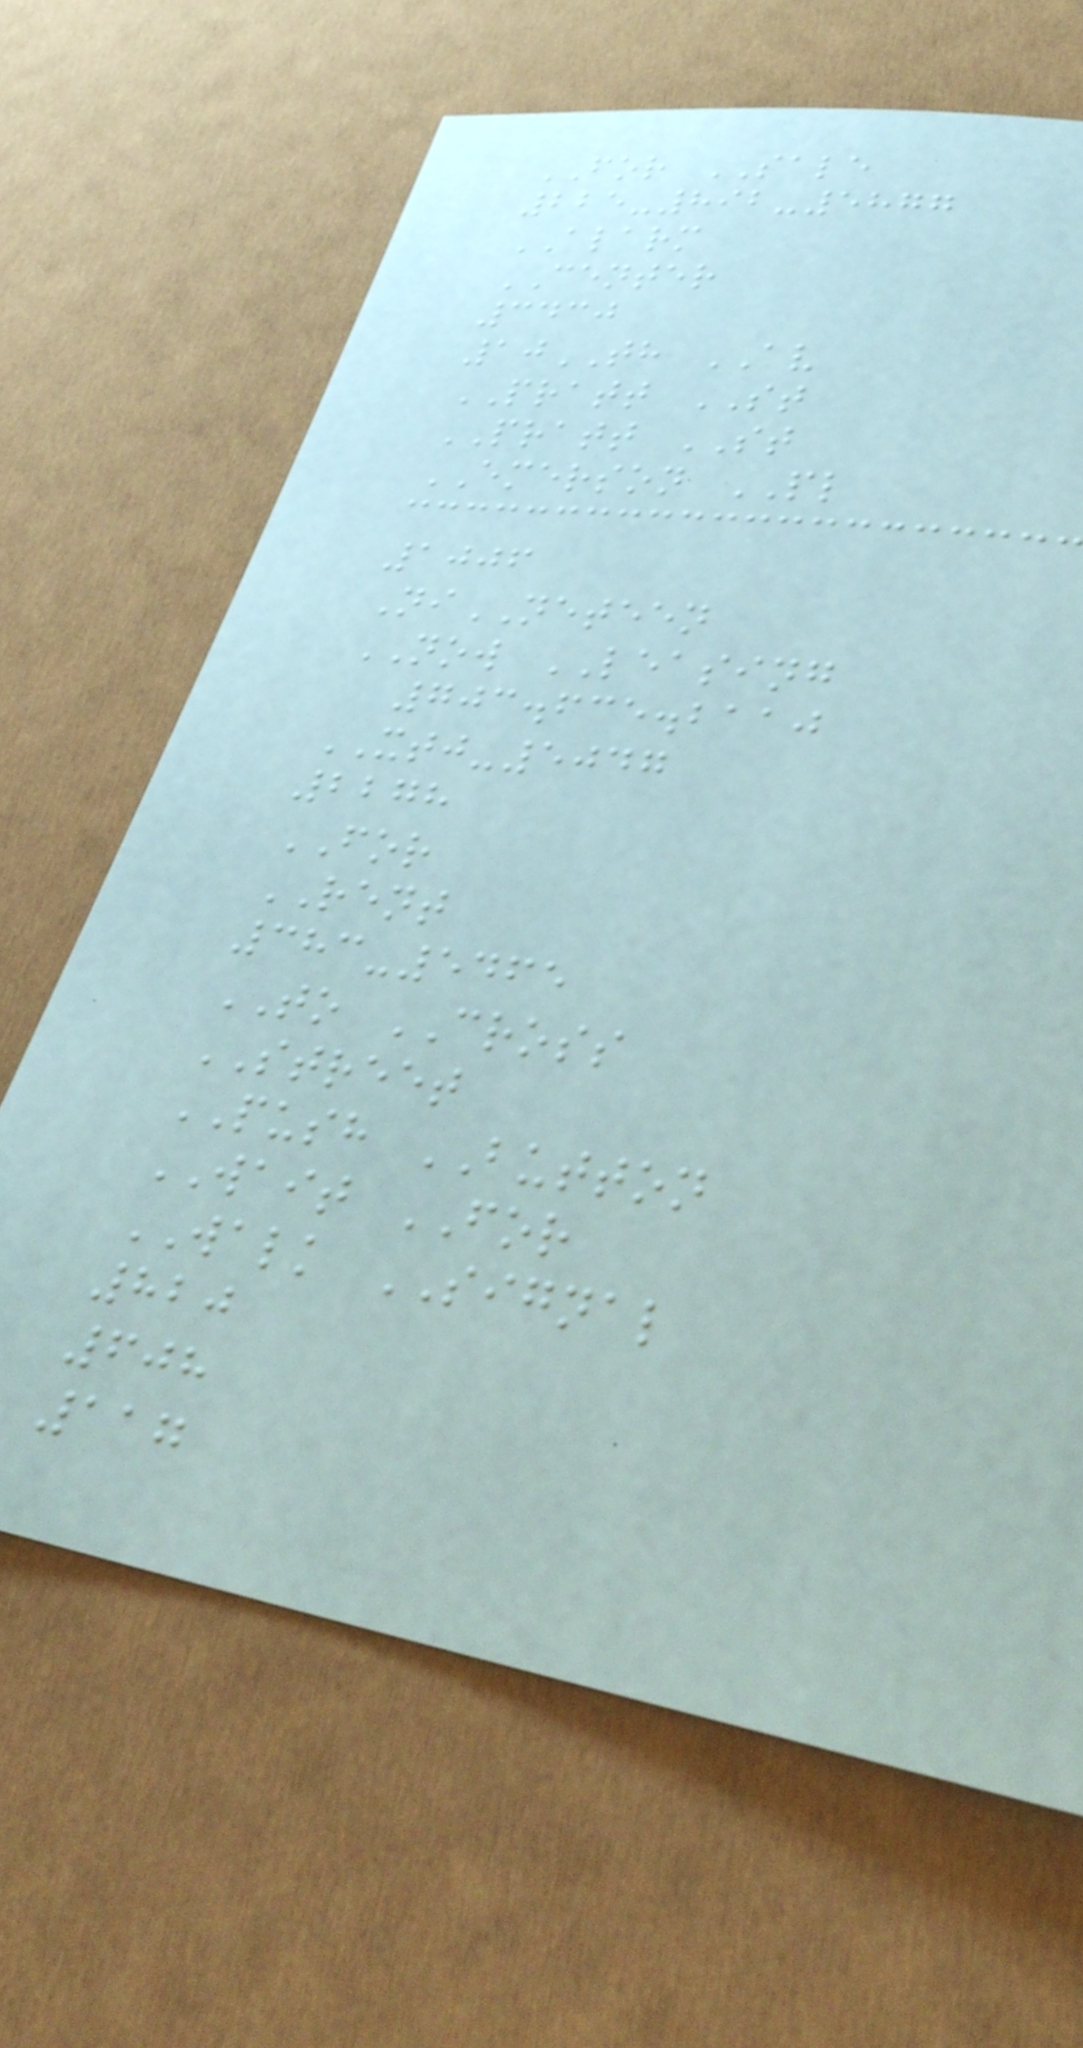FOR SALE
225-892-5877
ALARM
CENTER
3430
10TH AV
PRATT ST
PRATT ST
EMERSON PL
1006
NiNETEEN
NOW LEASING
703.635.2110
XTJ-5047
2278
FOR
RENT
383-5465
TO CROSS
STREET
PUSH BUTTON
WAIT FOR
WALK SIGNAL
820
608
117
